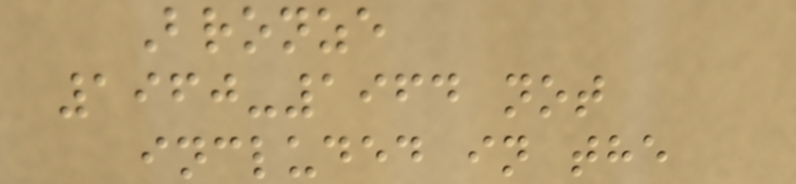Bronze
1960-1964 not
included in the
